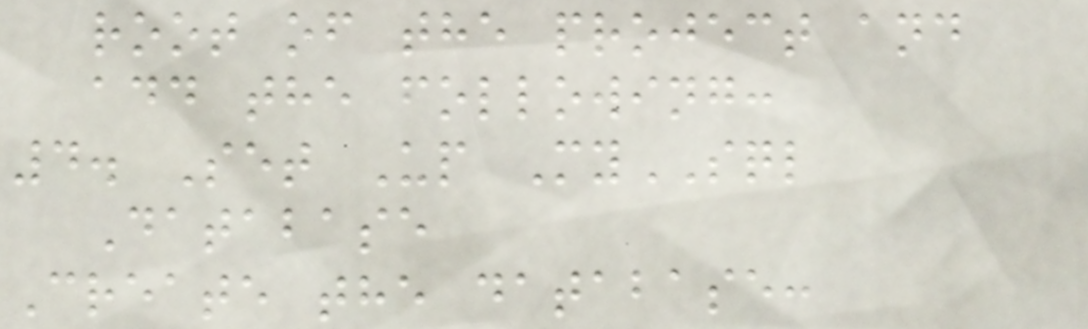root of the project and
add the following:
4. Set Up MySQL
Database
Create the database:
